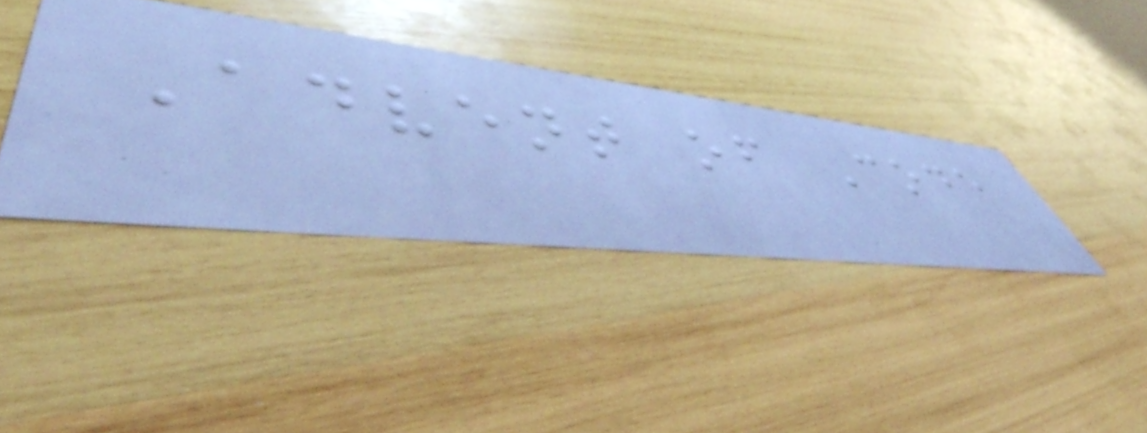Advent of Code
